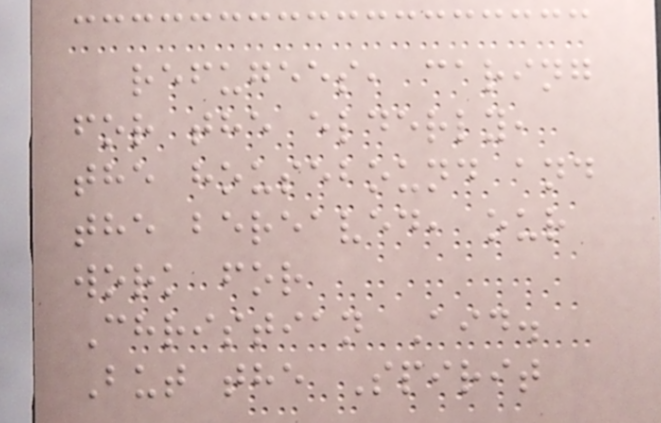refugees, caring
for the elderly,
the housebound and
the bereaved, our
work for
Christian Aid.
But the Spirit
